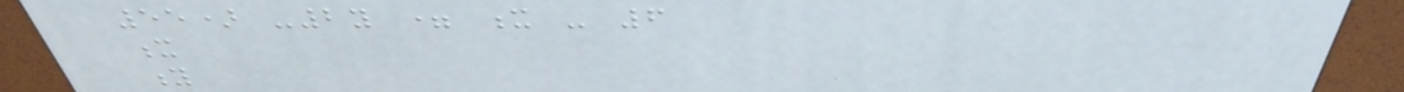55) -2y = x - 6
x
y
